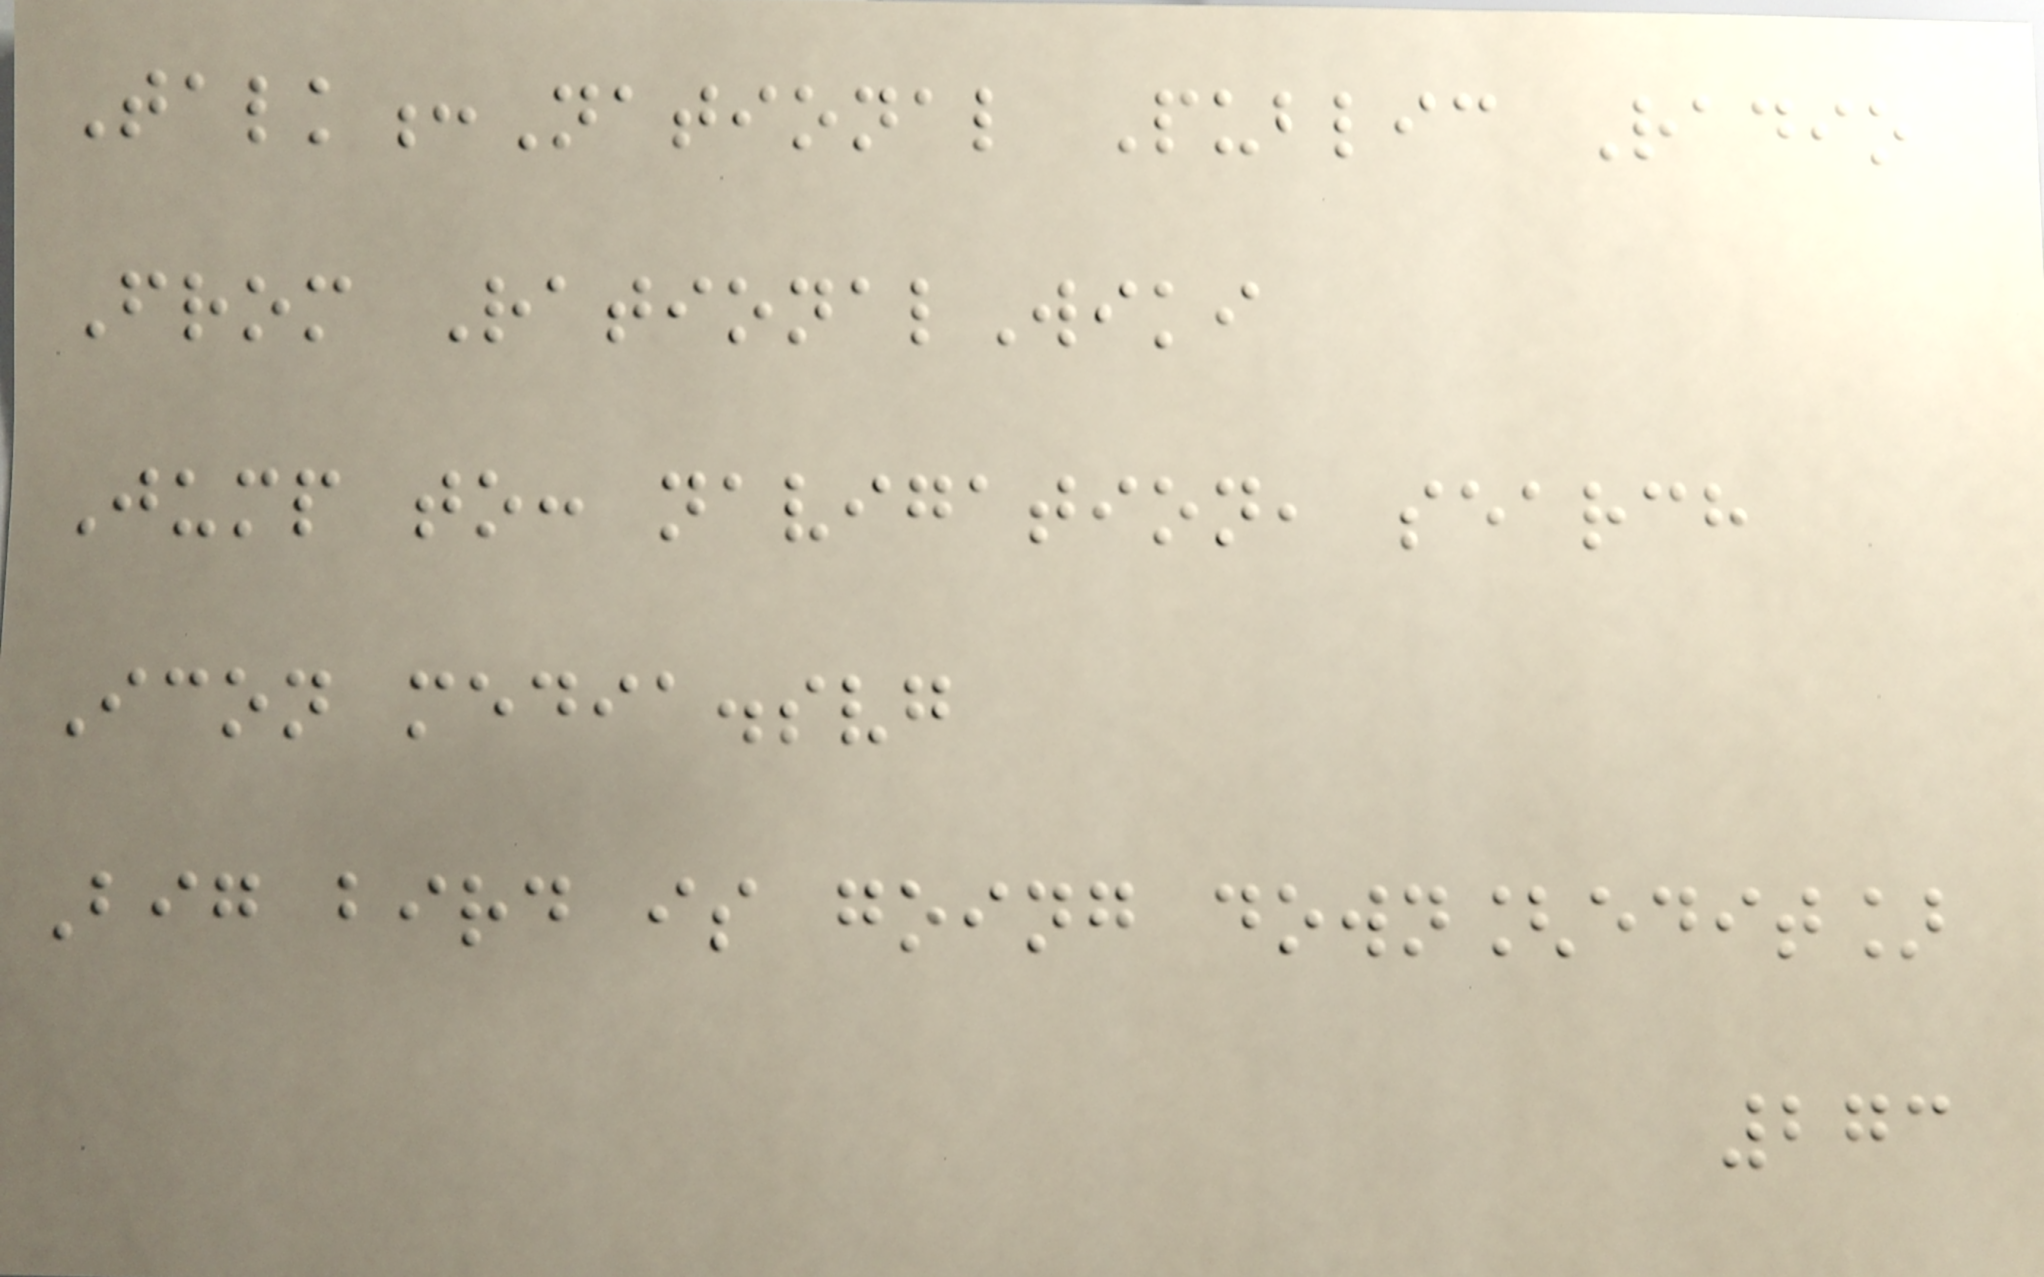Talk:National Public Radio
From RationalWiki
Jump to: navigation, search
Icon media.svg
Big bird is going down[edit]
273
